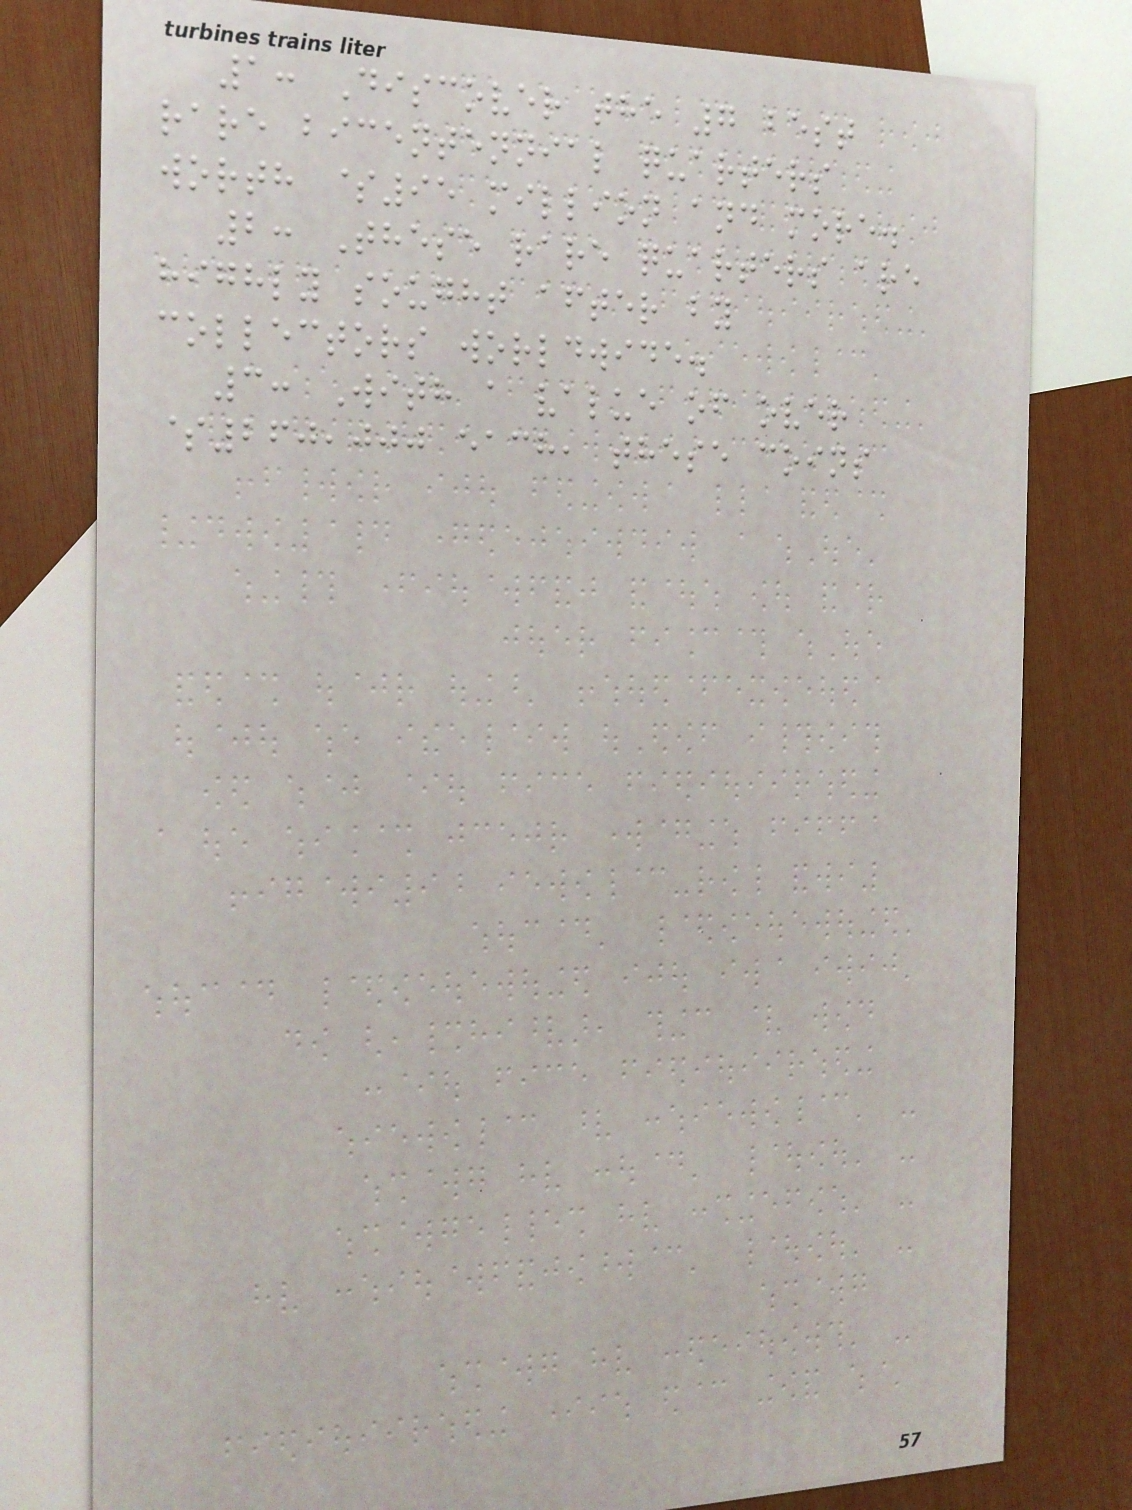1: Discover the 7 best
rare bicentennial quarters
worth $95 million and more.
2: These rare quarters are
highly sought after by
collectors worldwide.
3: With a value of over
$260,000 each, these coins
